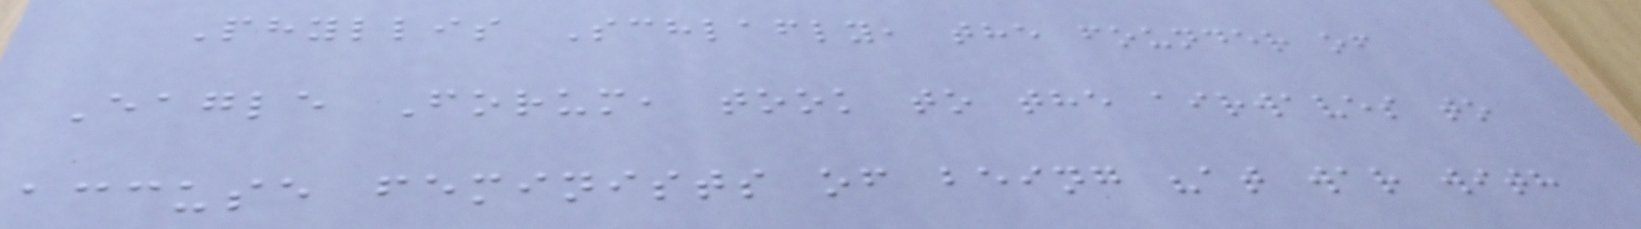Phyllis Schlafly, the founder of
Eagle Forum, took to the airwaves to
accuse feminists of being "at war with
